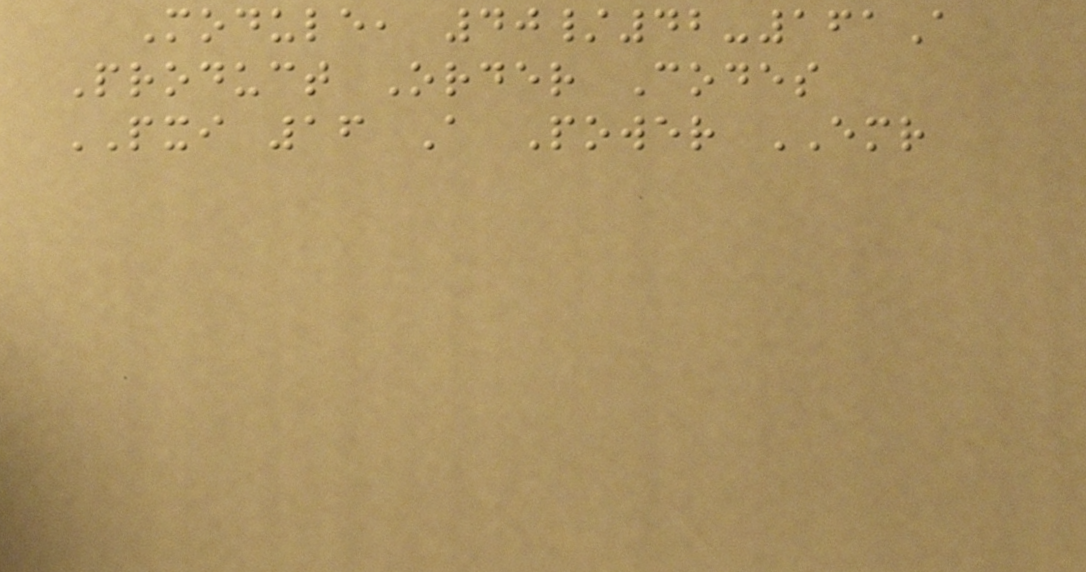Module, 40/42-161A
Product Order Codes
PXI 16 A Power EMR
